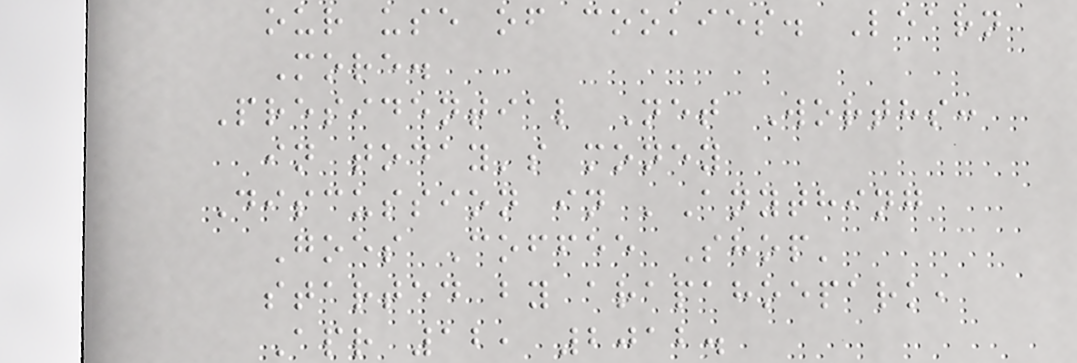our use of cookies. Learn
More.
Presidential Net Worths:
in today's money
Discussion in 'Anything
Goes Coffee Shop'
started by arapahoepark,
Apr 12, 2012.
